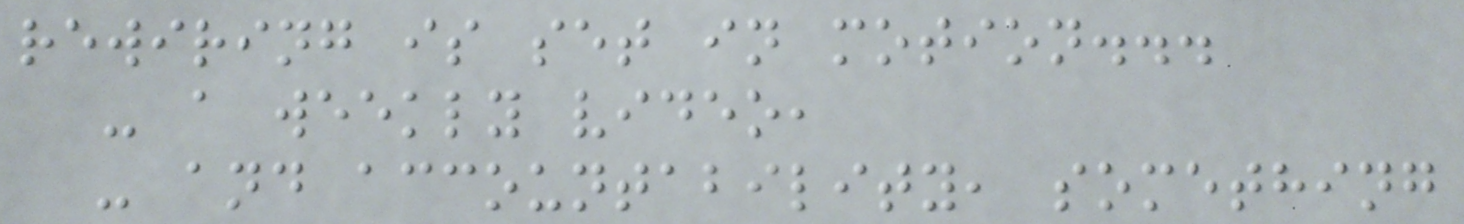rewiring is set in motion...
- a weekly video,
- and accountability, something
